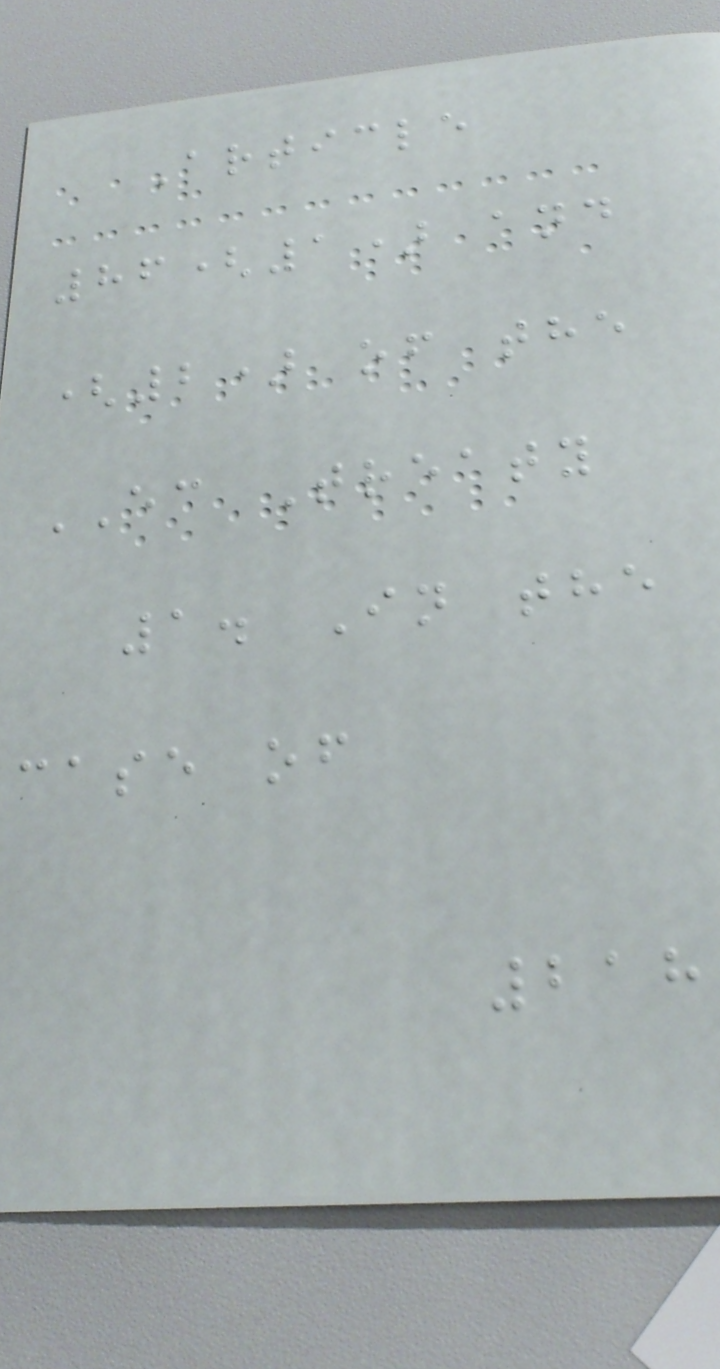Article
86(1) and
(2) of the
EC Treaty
1. In the
case of
218
